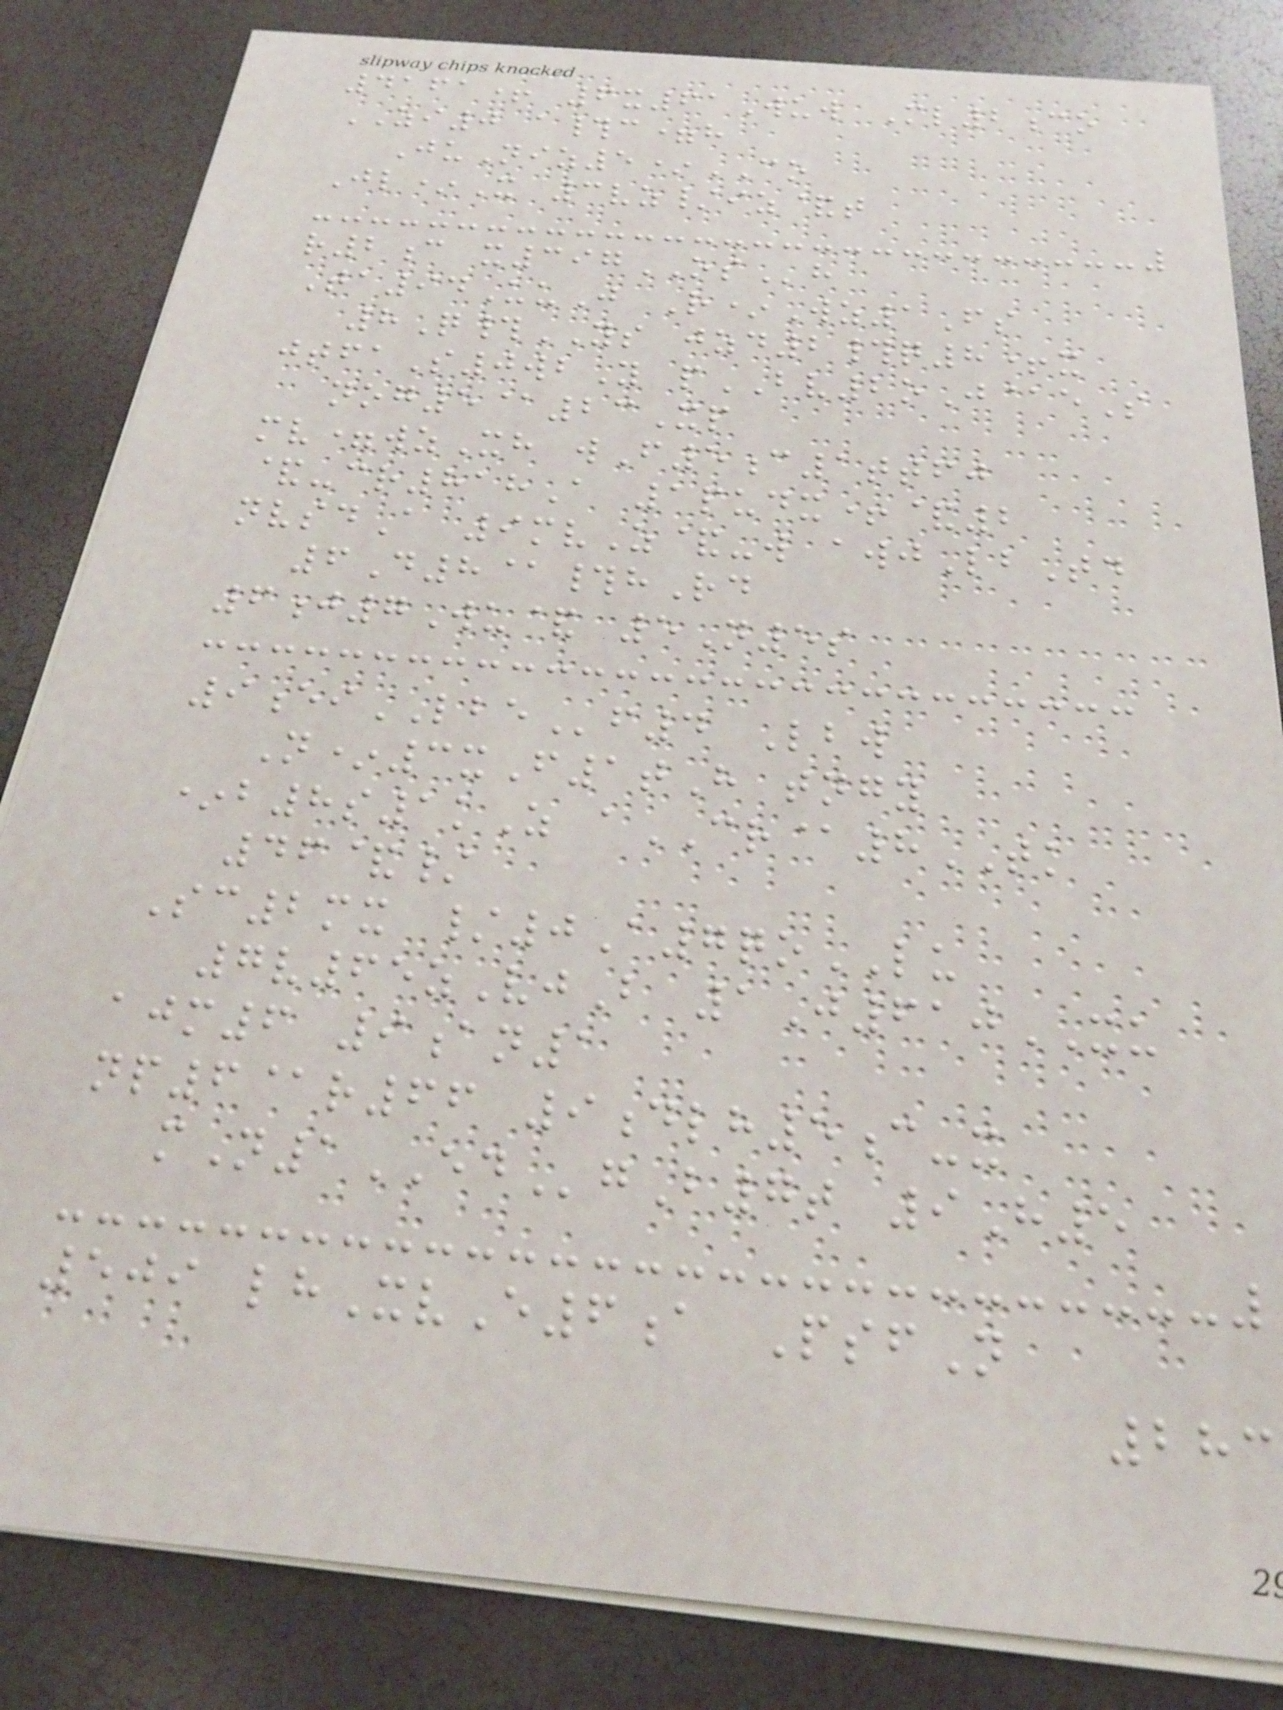4161+ 6x61Wuw Ml2co
ZI0 a#c=h
JuNiz5*CO
Jl*X 3vz/iz&t
r2c x397OSh
Ta94UuJ R*Wz1Fs
8Q#YS jzd2#q8+x
jtfaS0wbY pBV2oJ@eS
nog5@23Xp
mv=wzXh wF5c1ttfj
&-cr818A 1pudx+&2
nvsdA 9mvZ&-w awjLbTd
6D8@#hRd
6j7Wu& 5N5s
9eiLBEf4 Lbw
N*3xF1tH tngy
*b8s1kZ aCR@8TK
46&/
Sc2mx /0A7qoLU
7v65zVjB 1J610XU
ajm6 9an1
np6@r66 9dlh5c-x
mN1EDgB7t 9H5
509 lhXvE6a PsfN
283
